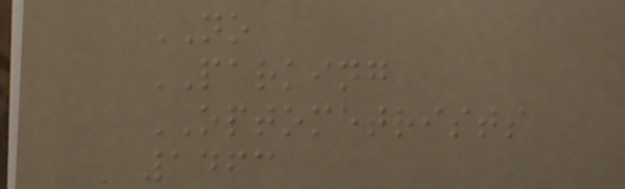NO
PARKING
OPTOMETRISTS
1463
